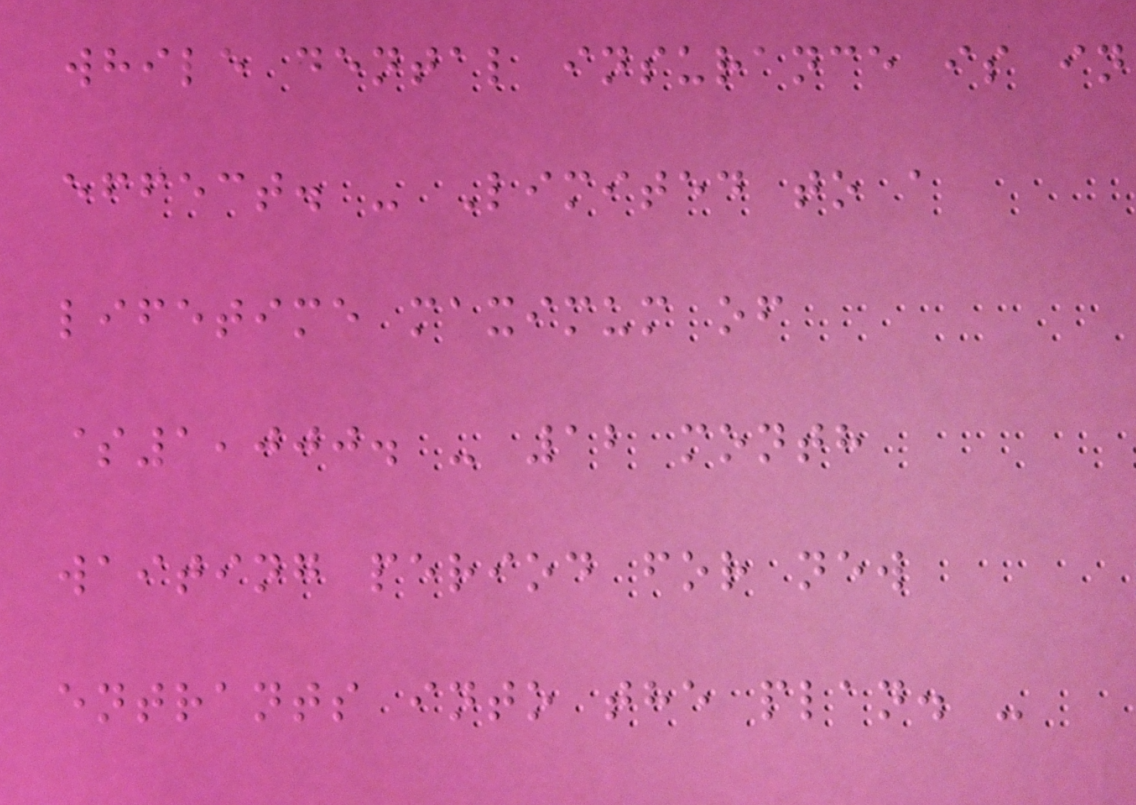while dental insurance is in
effect. - Limited to a
lifetime maximum of
$1,000. - 12 month
waiting period for new
entrants into the plan. -
